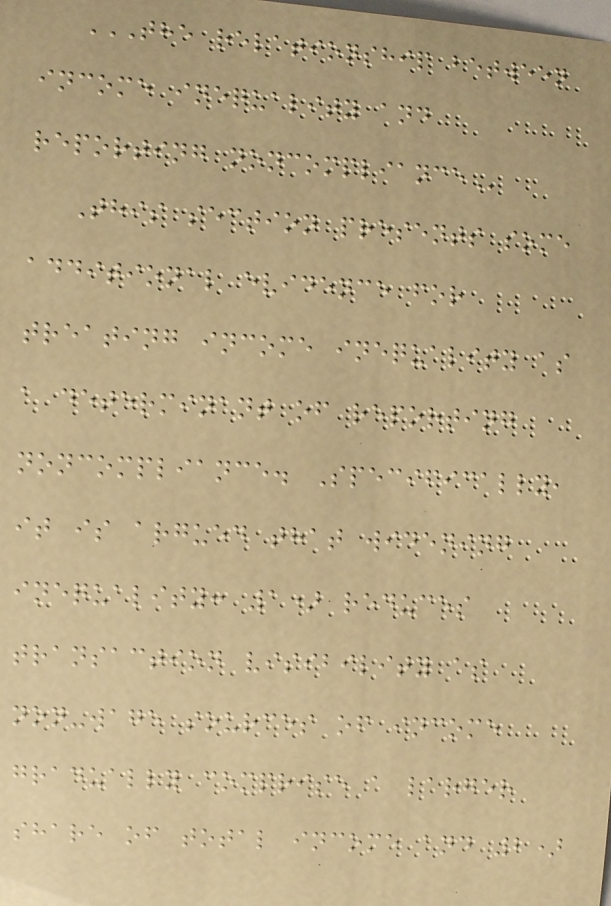THE RELATIONSHIP BETWEEN
INCOME INEQUALITY AND
REPORTING NONCOMPLIANCE
This section presents some
additional evidence for
treating income inequality as
a determinant of reporting
noncompliance. Specifically,
it is argued that widening
inequality: 1) reduces
transaction visibility as
non-wage sources of income
gradually comprise a larger
share of total income and 2)
